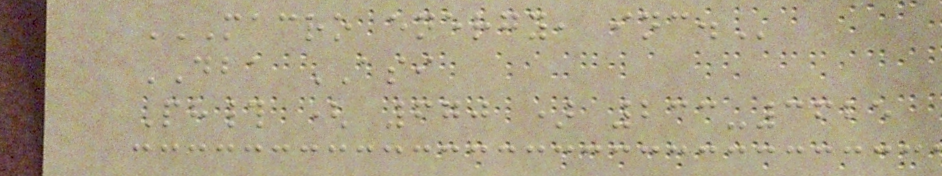MACRO ENERGY, INC.
DBA ASI
Ph# ( 670 ) 233-3625
